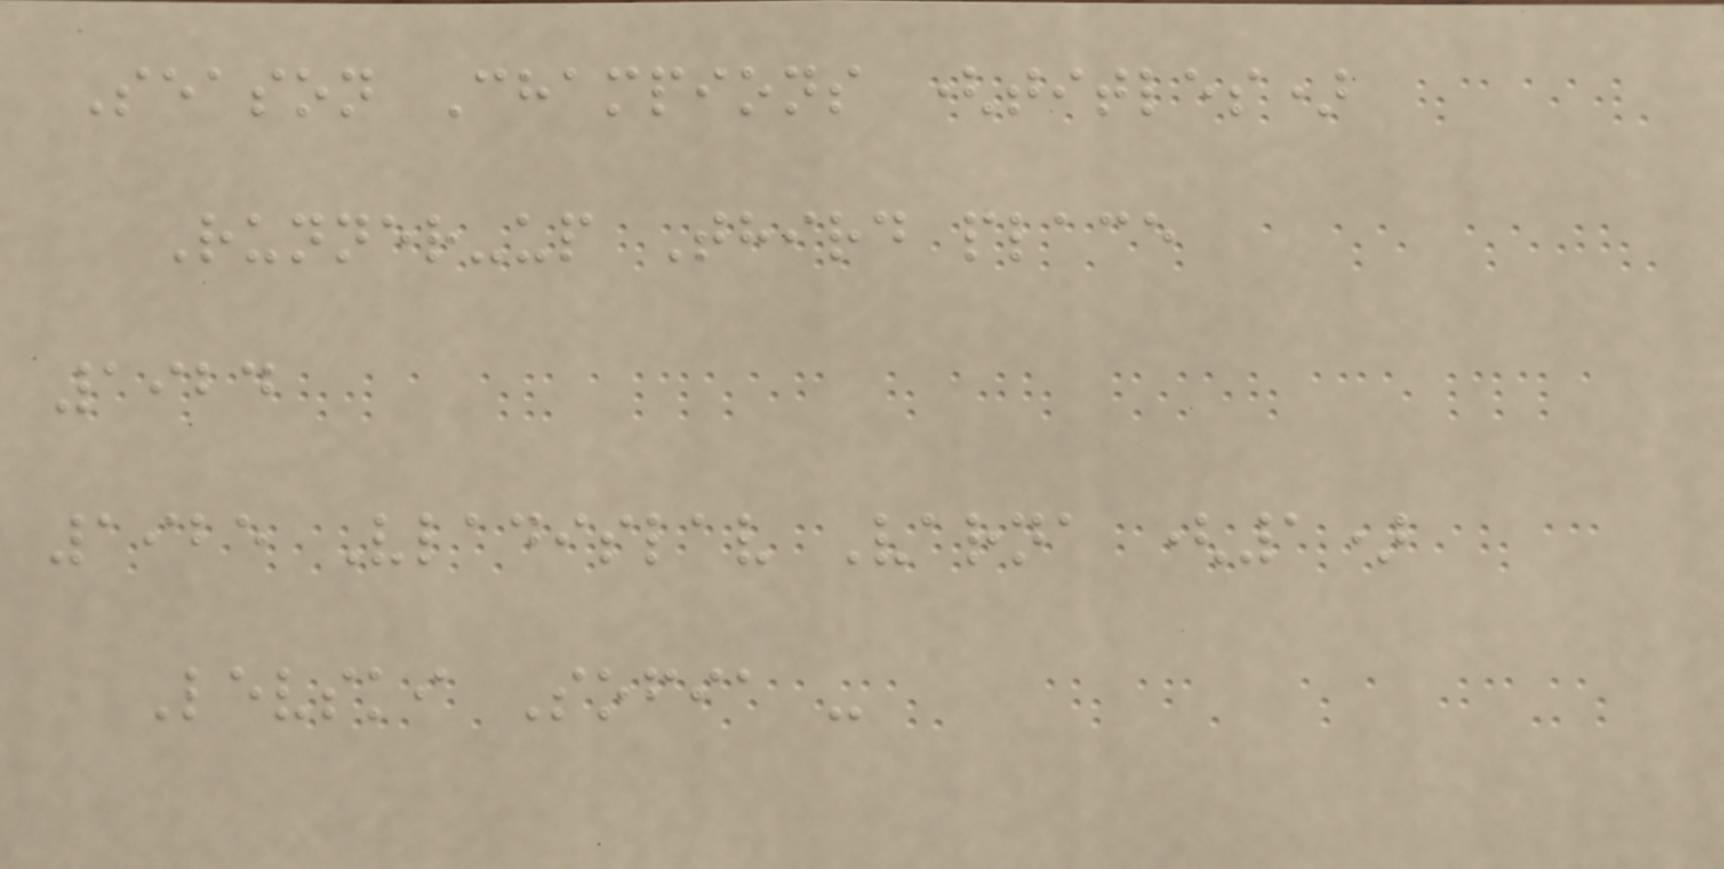Season Champions (titles)
Runner-up Third place
1924
1925 Vladislav Varna (1)
Levski Sofia -
